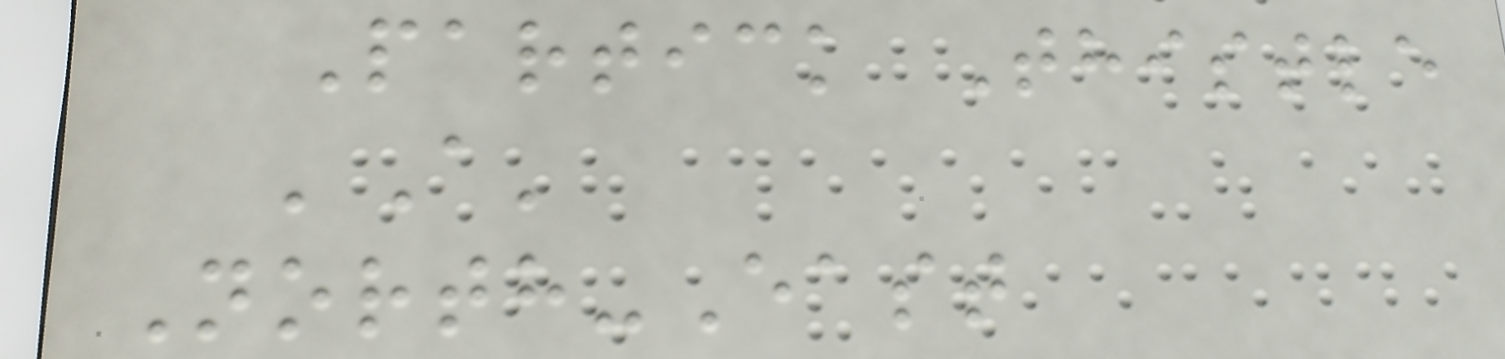Partick Thistle
'A'
North-East
